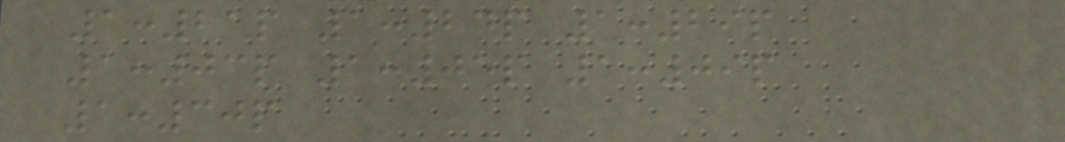1:21p 1:24p 1:29p
1:03p 1:05p 1:09p
1:30p
